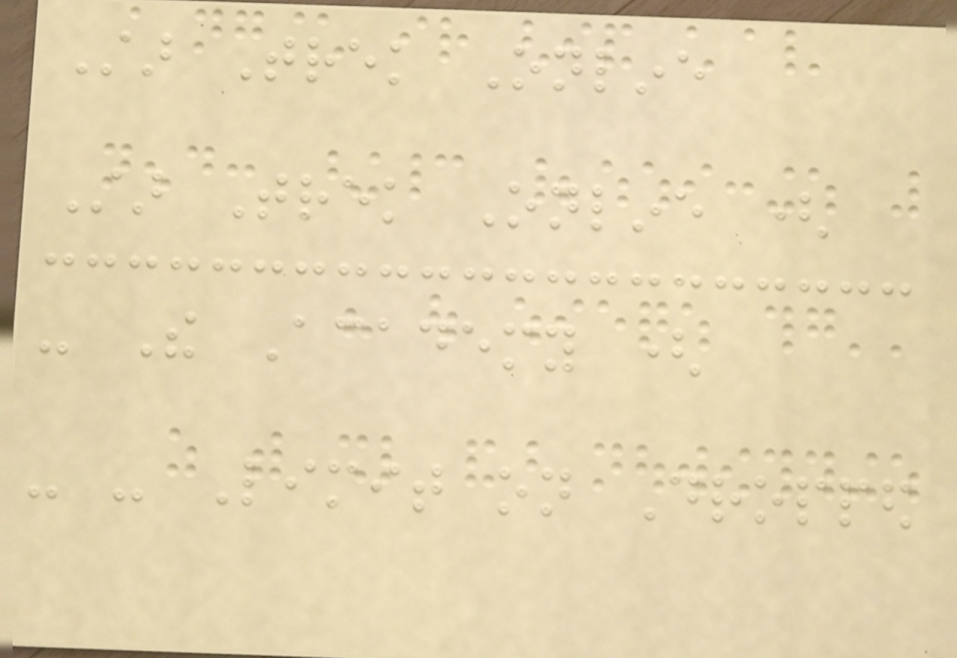Star Trek Online
Star Trek Online (
- The Academy (
- - Limit on Dropped
